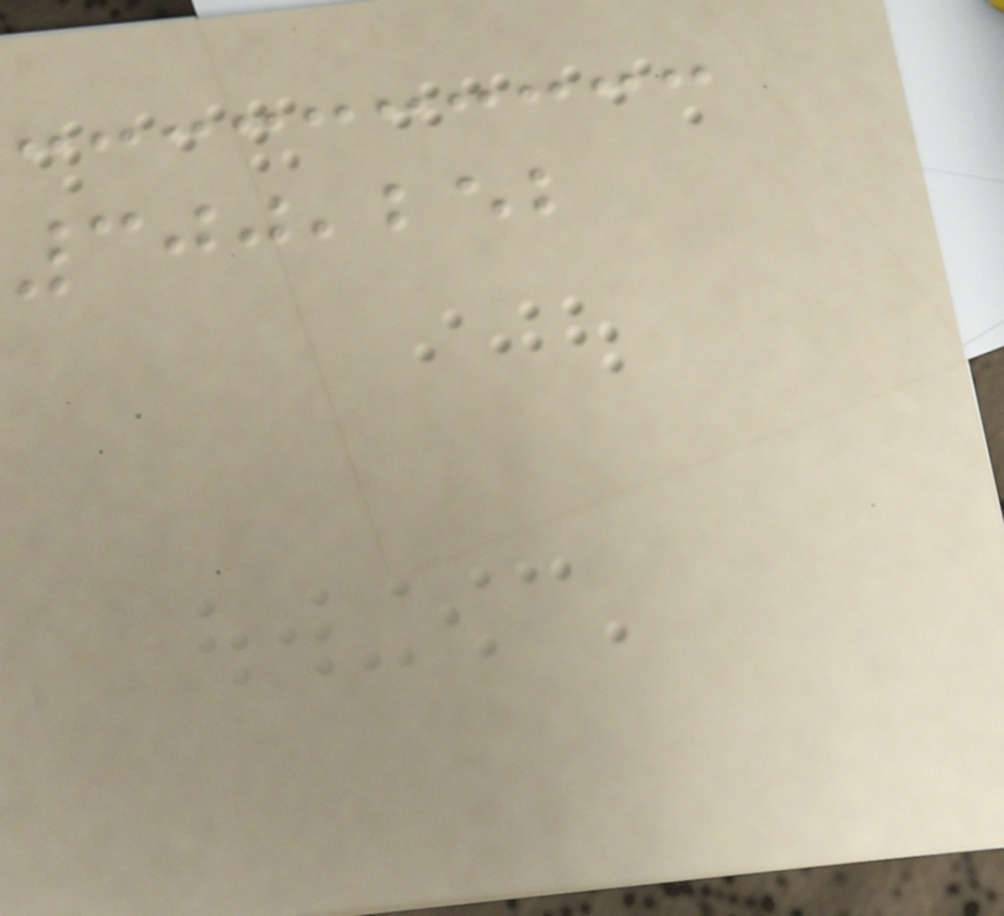300,252
